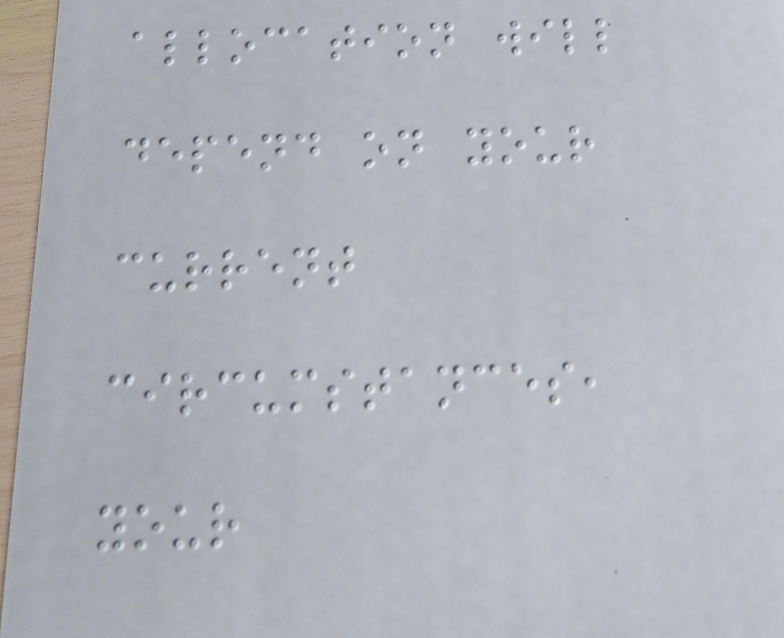allocation will
depend on your
current
circumstances,
your
